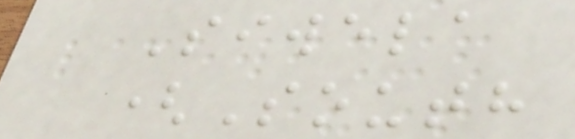Siwela
(South
